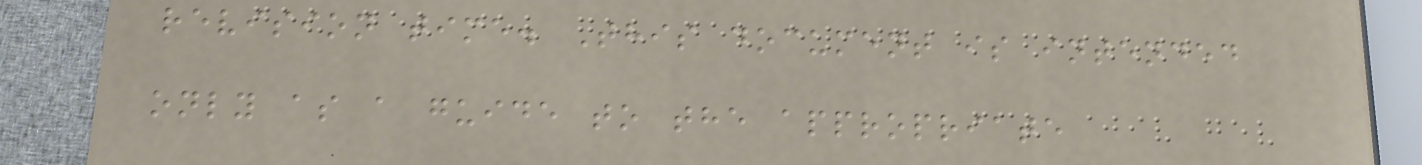revision time. This document is intended
only as a guide to the appropriate
